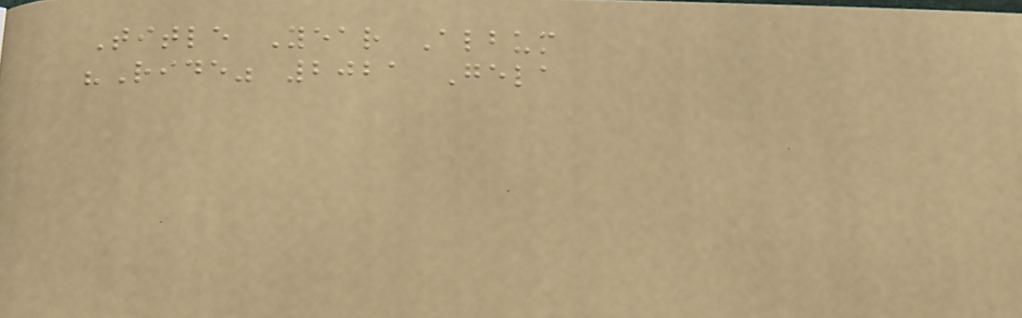Title Year Album
"Ride" 2021 Gela
